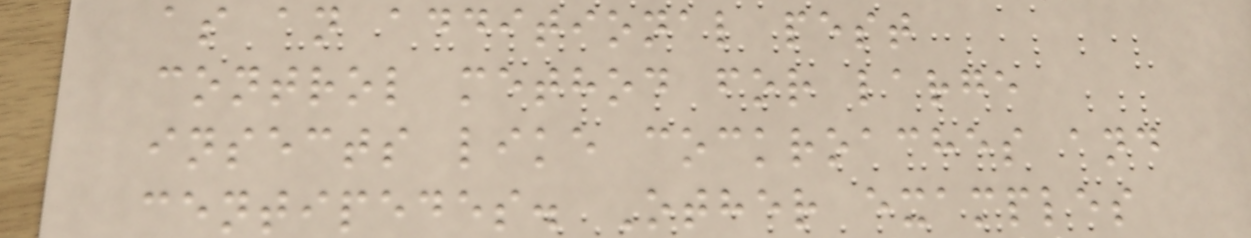as an additional pest
control method for large
insects like cockroaches and
centipedes. Other examples
